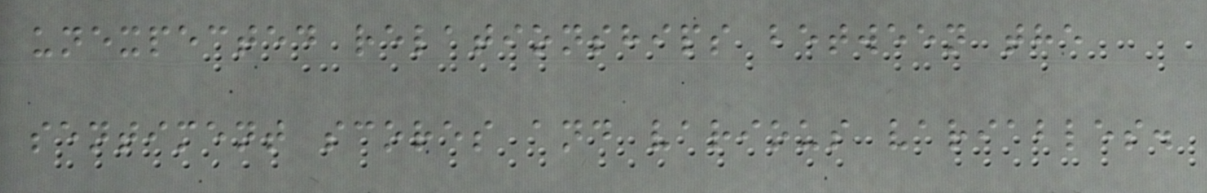unexpected relationships between the
sentiment scores and various variables.
